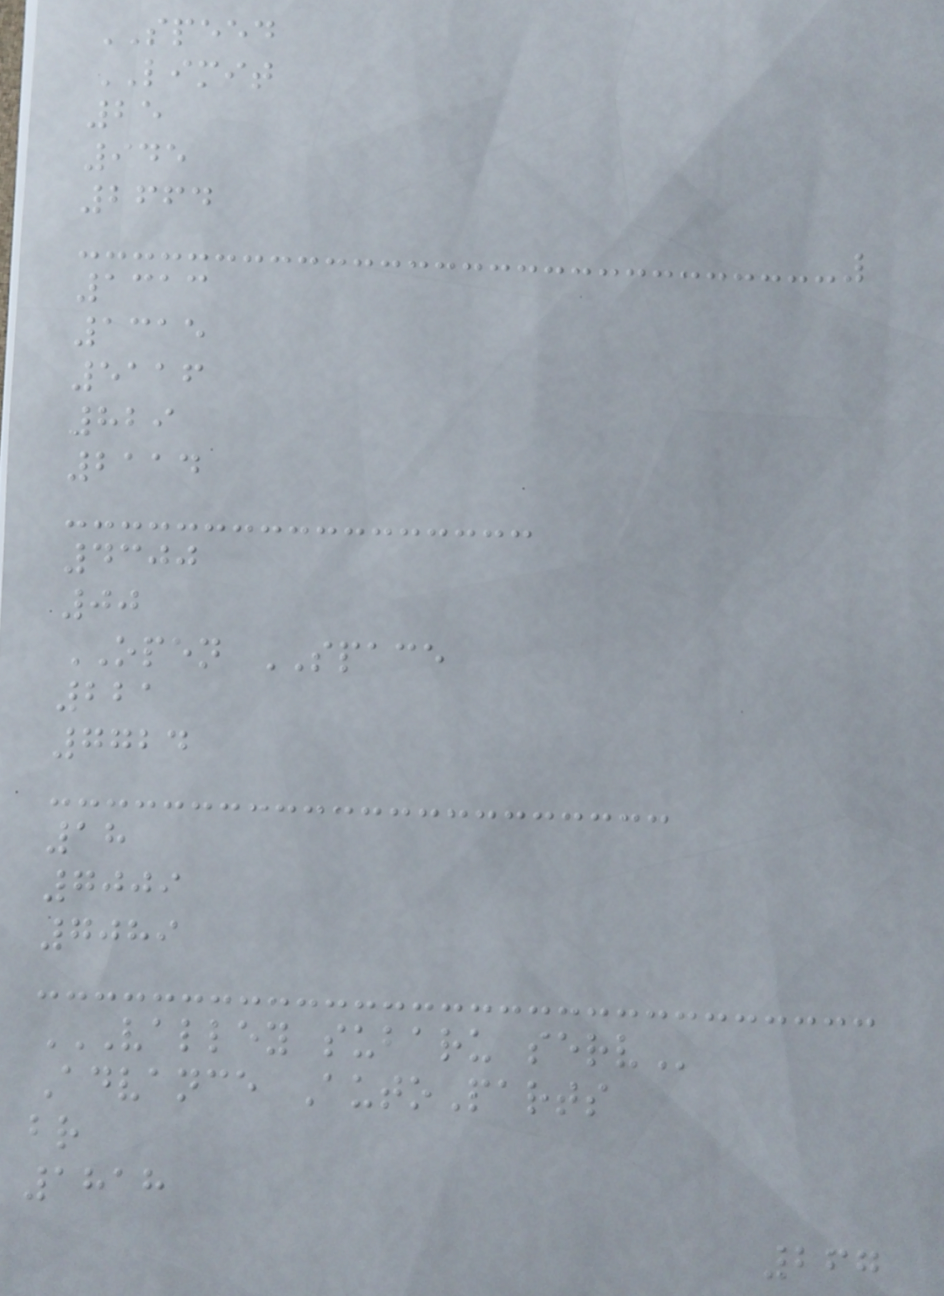SPEED
LIMIT
25
945
2664
1313
1315
5116
829
2114
4300
00
OPEN SPACE
221
7724
18
7009
7089
VALLEY SUBARU SERV
Advance AutoParts
br
1818
267
